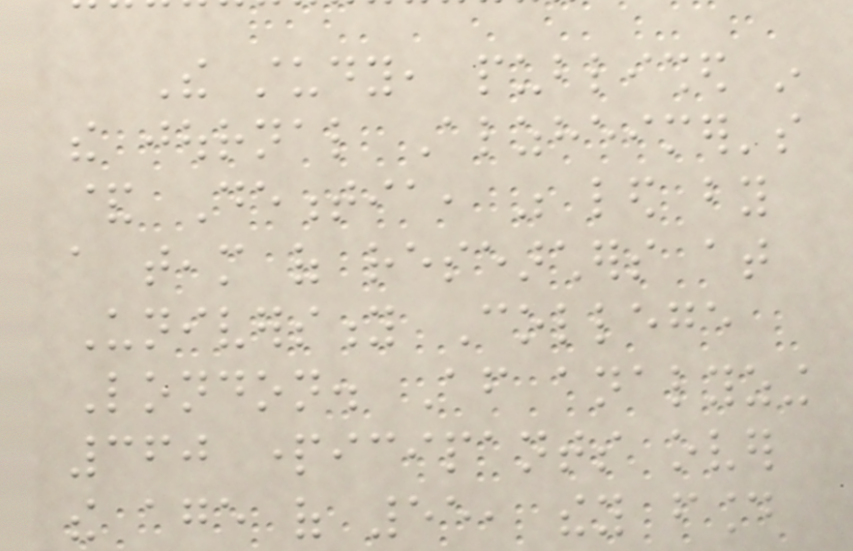The study, published in
the journal Alzheimer's
& Dementia, was led by
a team of researchers at
University College
London. After analyzing
360 participants over
the age of 55, they found
